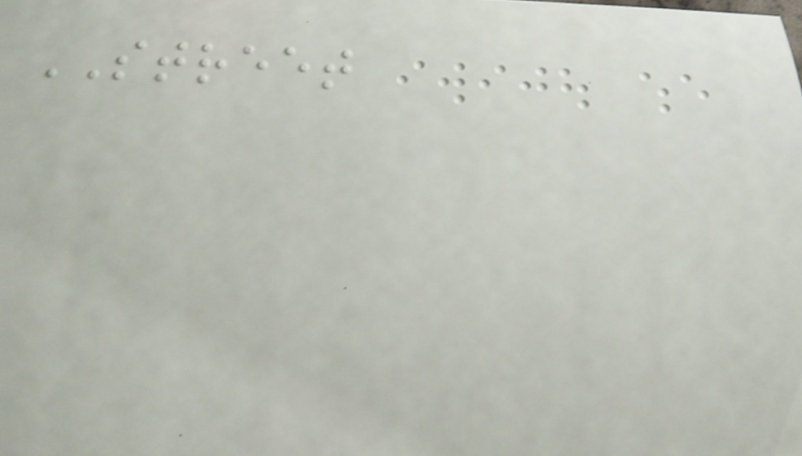STREET
